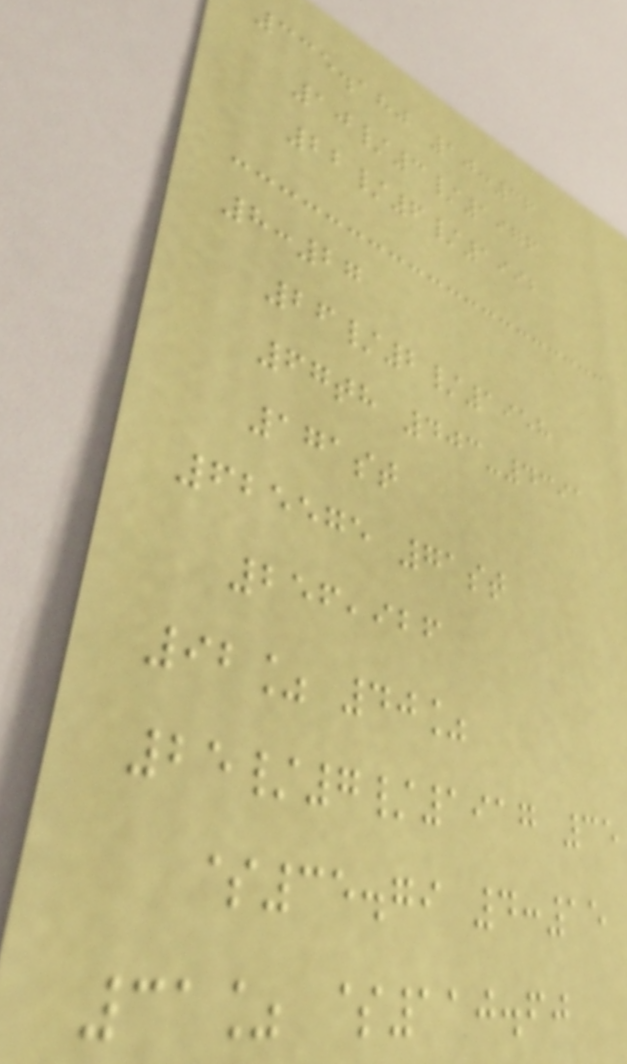335.180 10:36
10/3/1976
22/6/1992
8:27
26/2/1958
67th 403-4391
171st
625575 71st
256,926
92% 40%
25/7/1917 35
$35.79 4:15
31% $110.60
